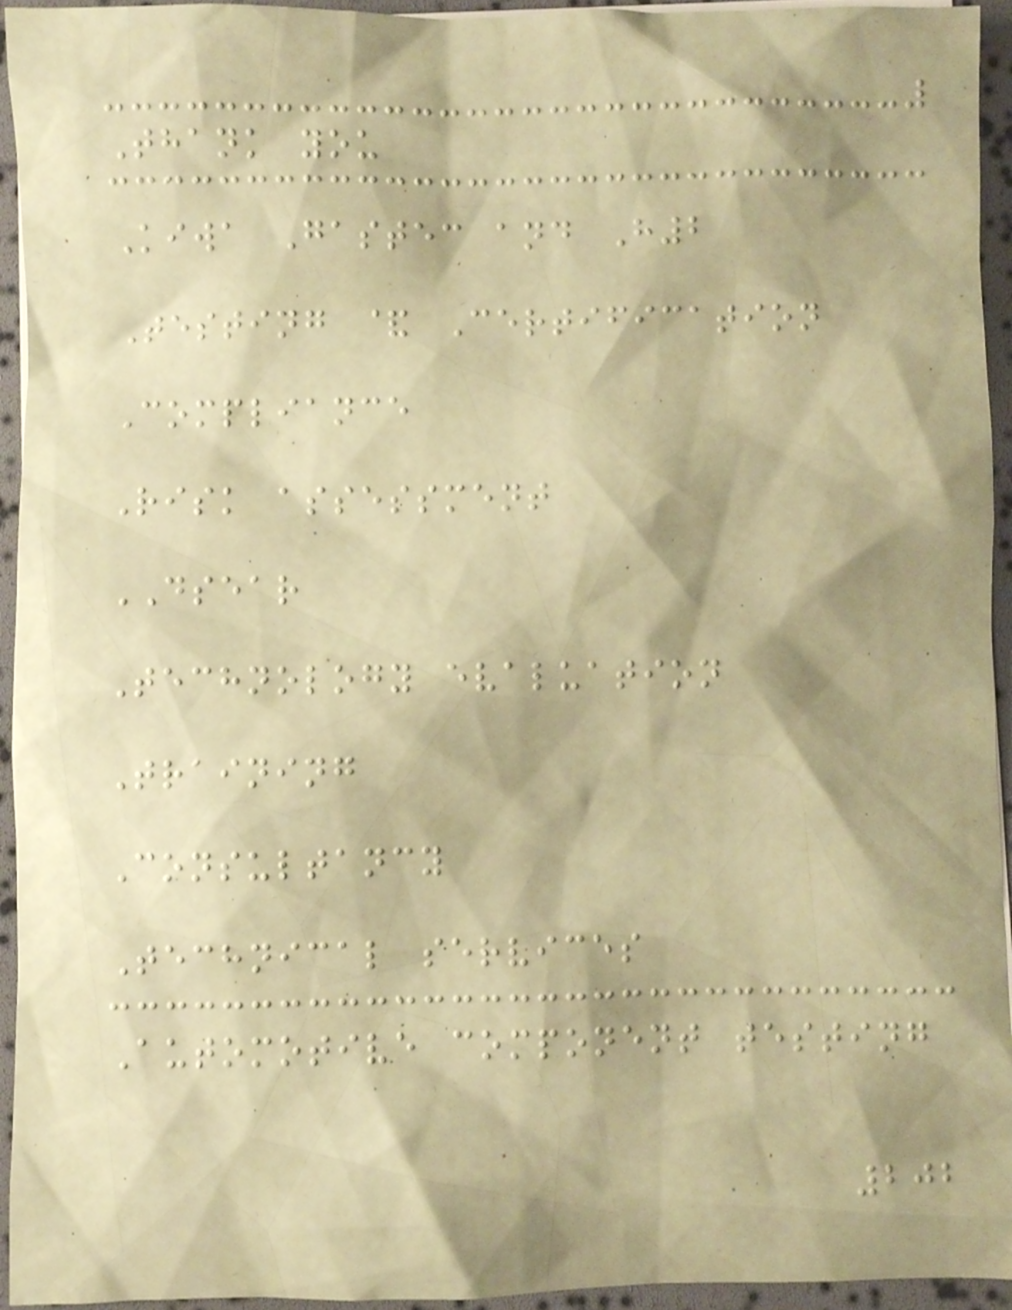Thank you
Kiwa Gastec and H2
Testing & Certification
Compliance
Risk assessment
DSEAR
Technology evaluation
Training
Consultancy
Technical services
Automotive component testing
202
